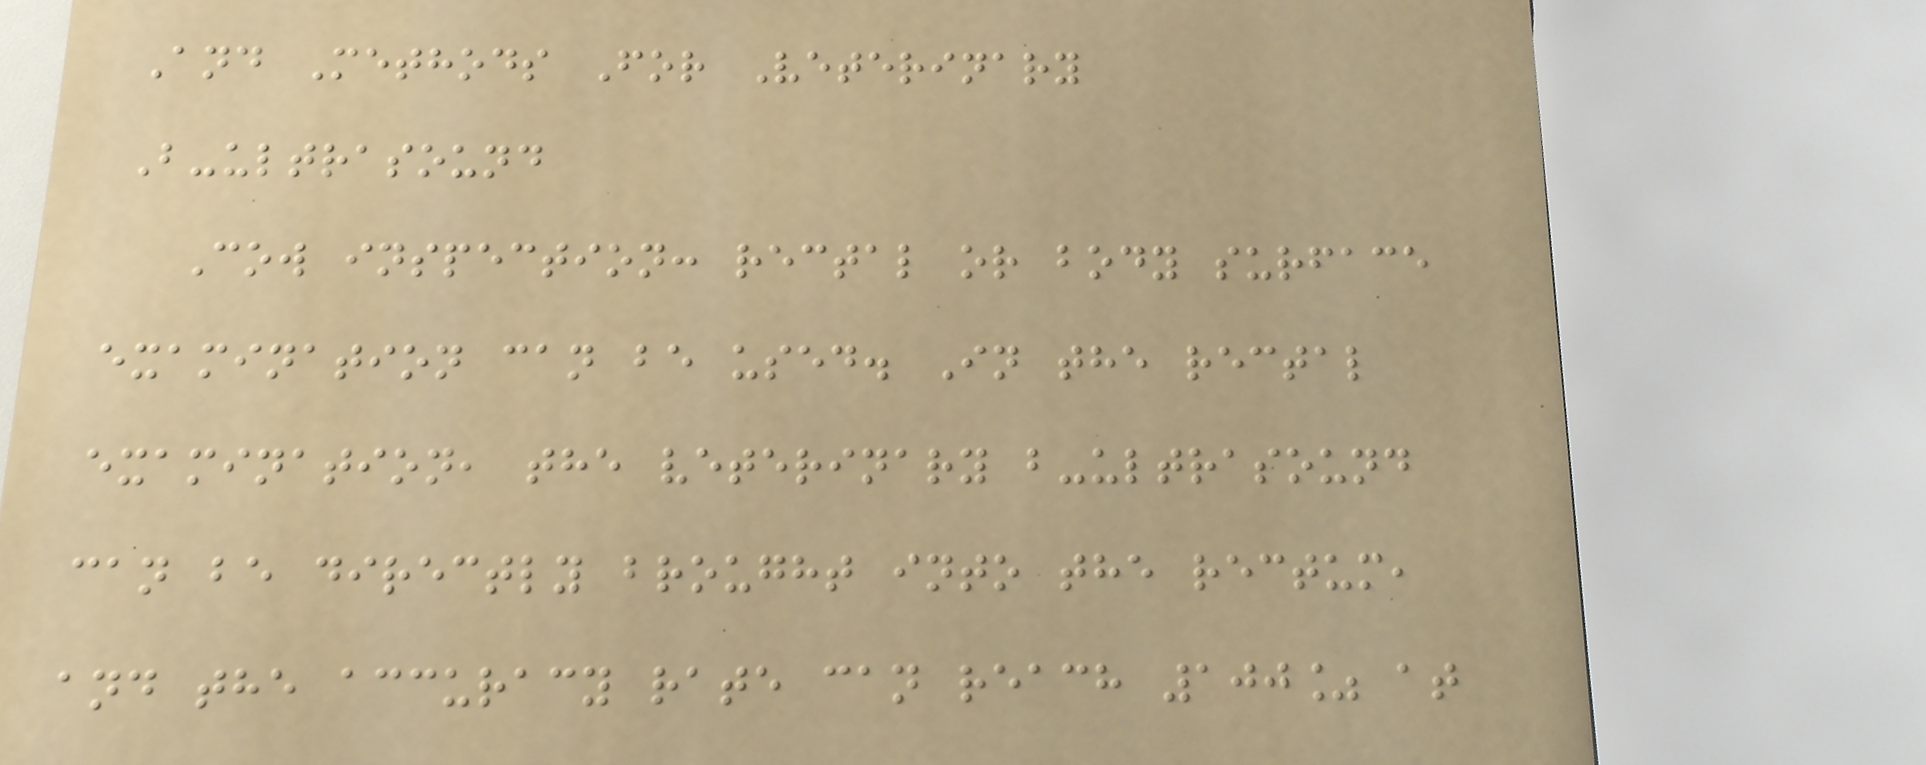And Methods For Veterinary
B-ultrasound
Cow inspection: rectal or body surface
examination can be used. In the rectal
examination, the veterinary b-ultrasound
can be directly brought into the rectum,
and the accuracy rate can reach 100% at
